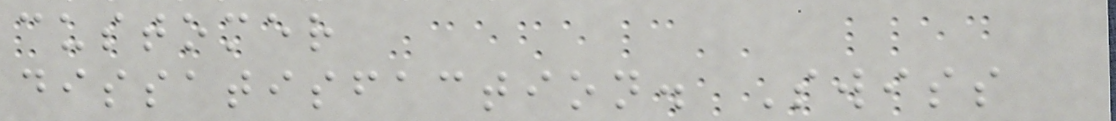customer
dissatisfaction. Swiss
